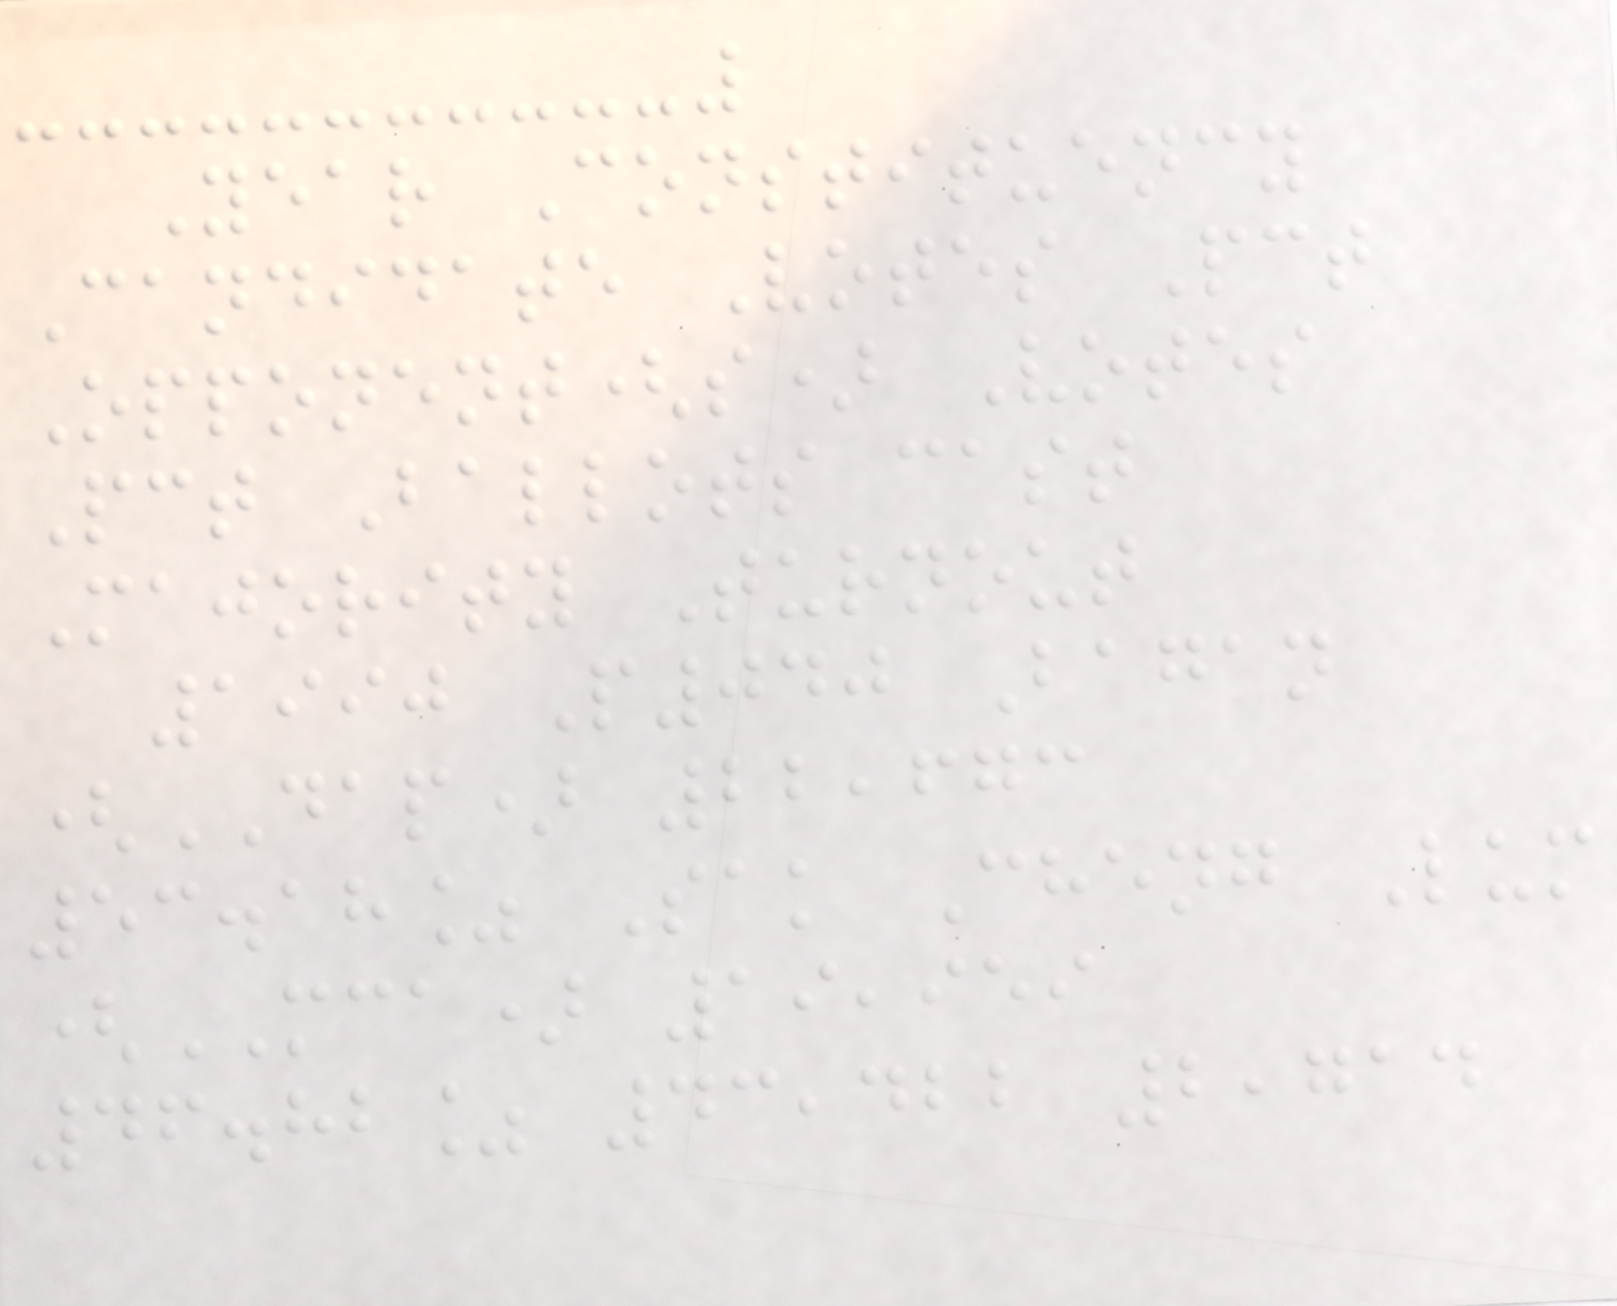Year Constituency
Candidate Votes Pct
Opponent(s) Votes
Pct Ballots cast
Majority Turnout
1990 P040 Bagan
(DAP) 22,673
53.18% Sak Cheng Lum
(MCA) 19,959
46.82% 43,422 2,714
